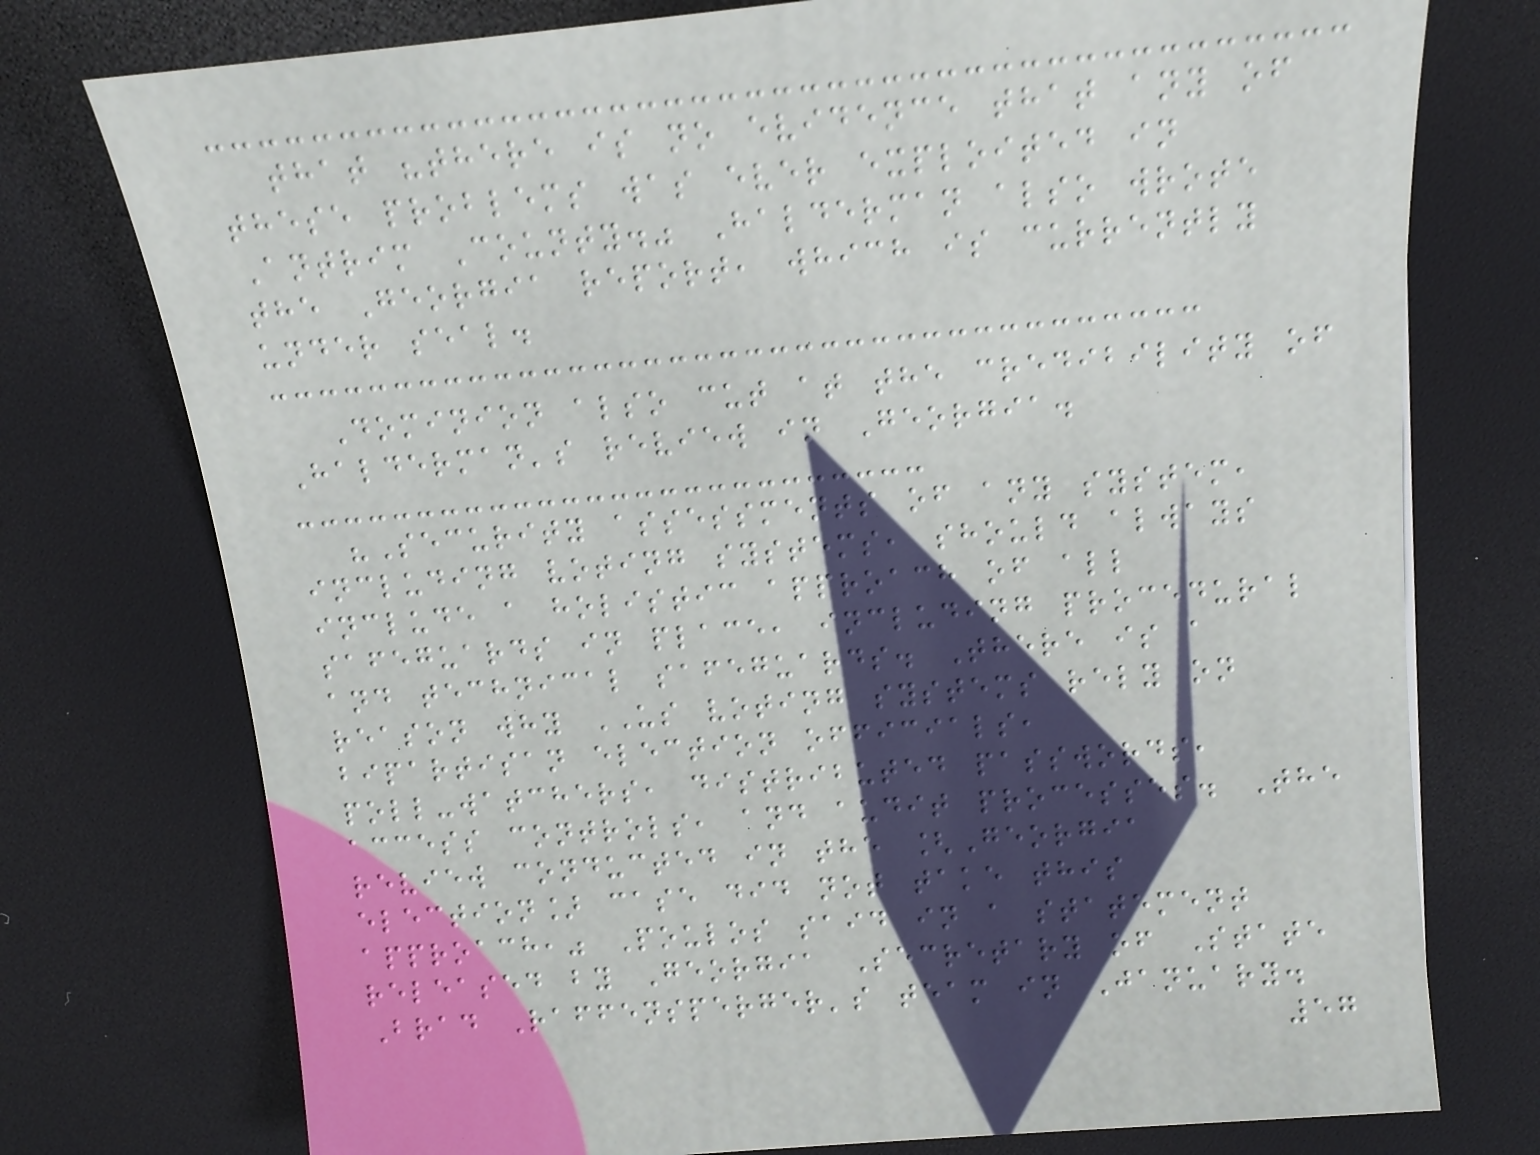that "there is no evidence that any of
these problems was ever exploited in
Antrim County." Halderman also wrote
the Georgia report, which is currently
under seal.
Dominion also cut at the credibility of
Halderman's review in Georgia.
"Security assessments of any system,
including voting systems, should always
include a holistic approach of all
safeguards in place, including procedural
and technical safeguards. There is a
reason why US voting systems rely on
bipartisan election officials,
poll-watchers, distributed passwords,
access controls, and audit processes. The
review conducted in the [Georgia
election] case did not take this
approach," Poulos said in a statement
released by Georgia Secretary of State
Brad Raffensperger's team in January.
57
